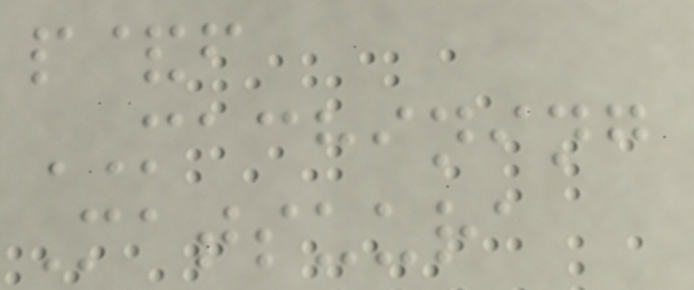p&f
MACHINING
Matsuura
